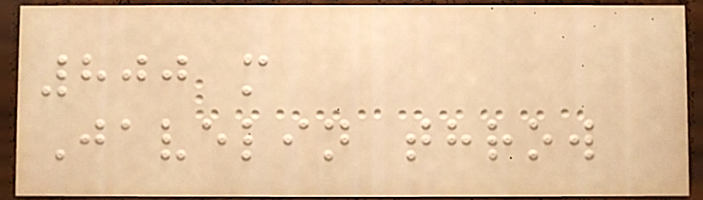800 m
Javelin throw
